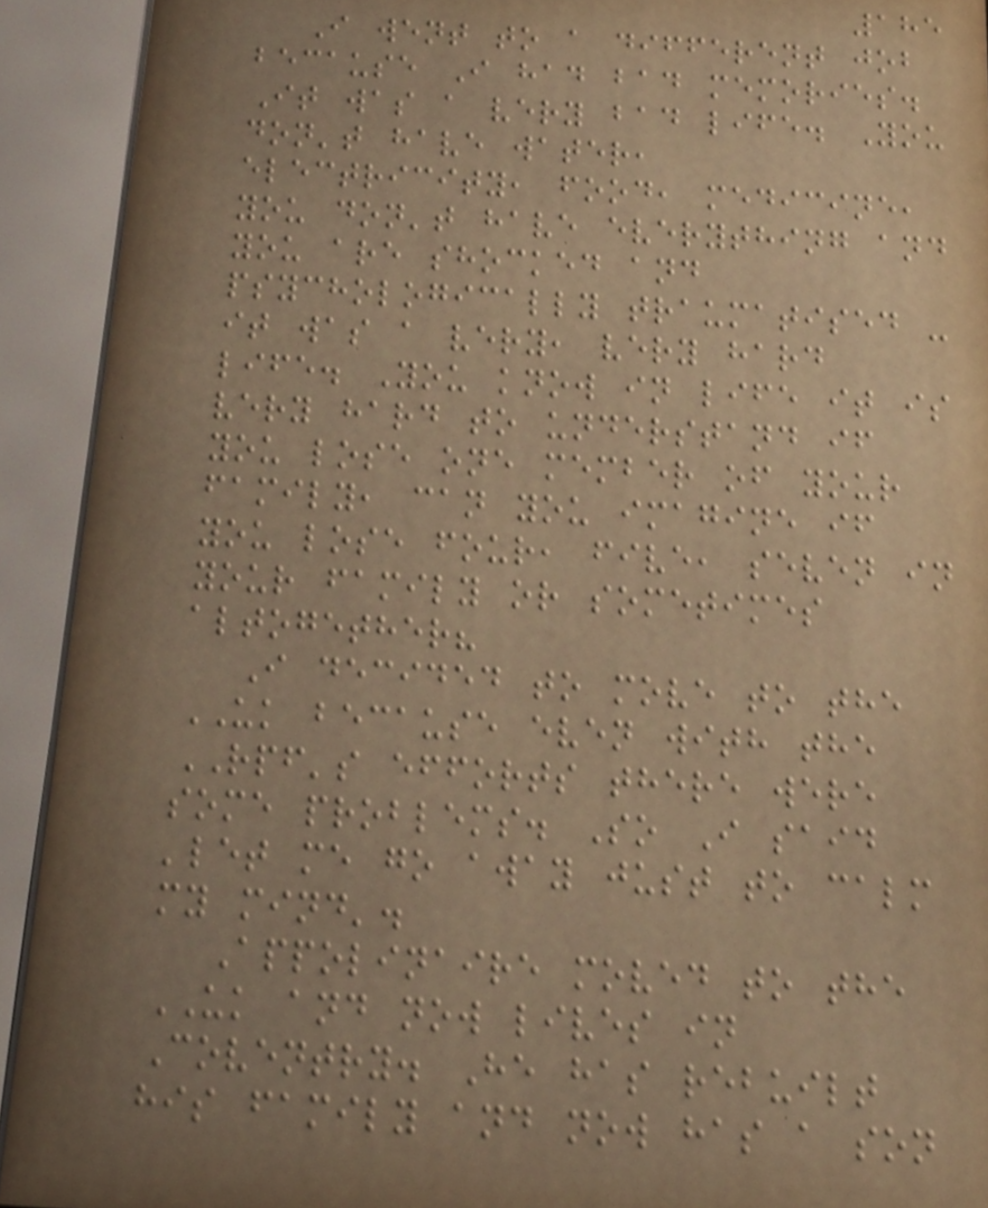185
I went to a different job
because I had bad memories.
It was a very bad life. You
don't have water,
electricity, food, medicine,
you don't have everything and
you are shocked and
psychologically traumatised -
it was a very, very hard
life. You know in life it is
very hard to understand if
you lose one member of your
family, can you imagine if
you lose four, five, seven in
your family or sometimes
altogether?
I decided to move to the
UK because even with the
RPF's efforts there were
some problems. So I said
'let me go away just to calm
my mind'.
Appolinaire moved to the
UK and now lives in
Coventry. He has rebuilt
his family and now has a son
